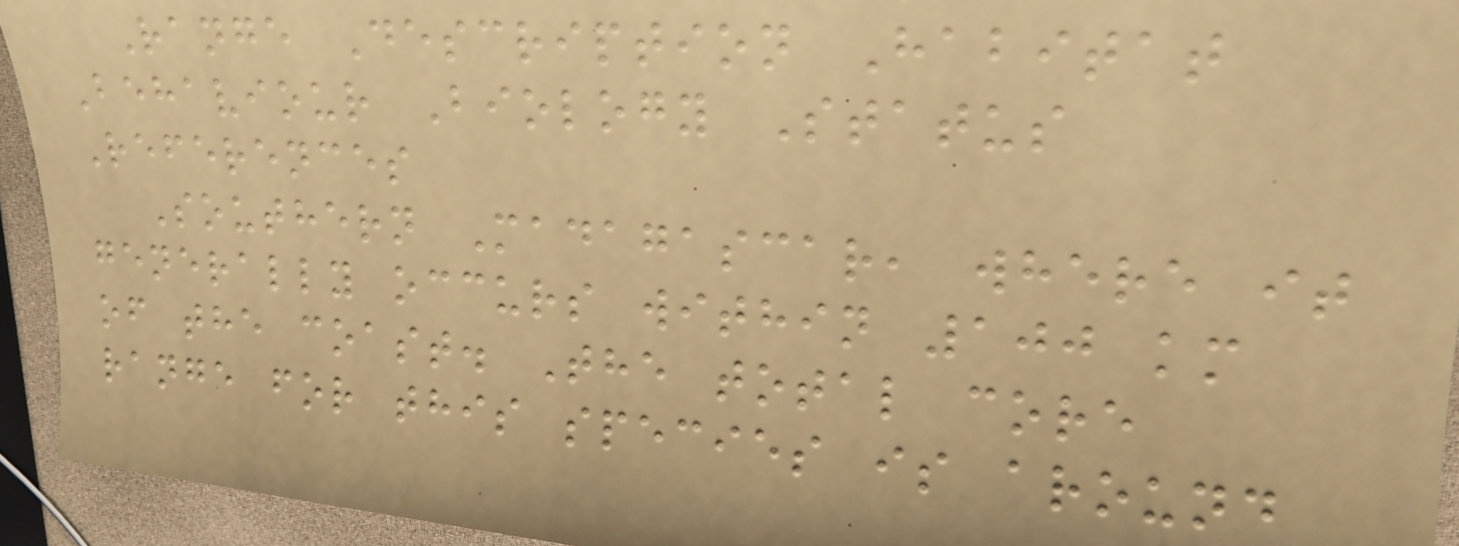Range Description Habitat
Behaviour Biology Status
References
Southern Madagascar, where it
generally occurs within 100 km
of the coast. The total core
range for this species is around
